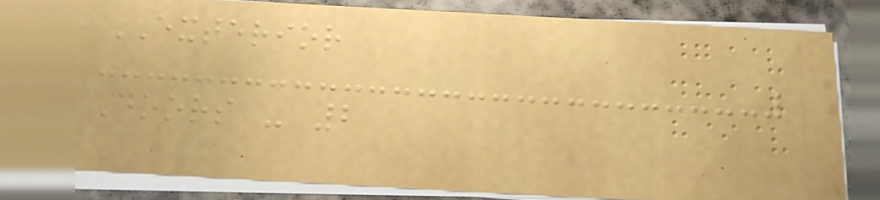EXTERIOR
Doors - 2
